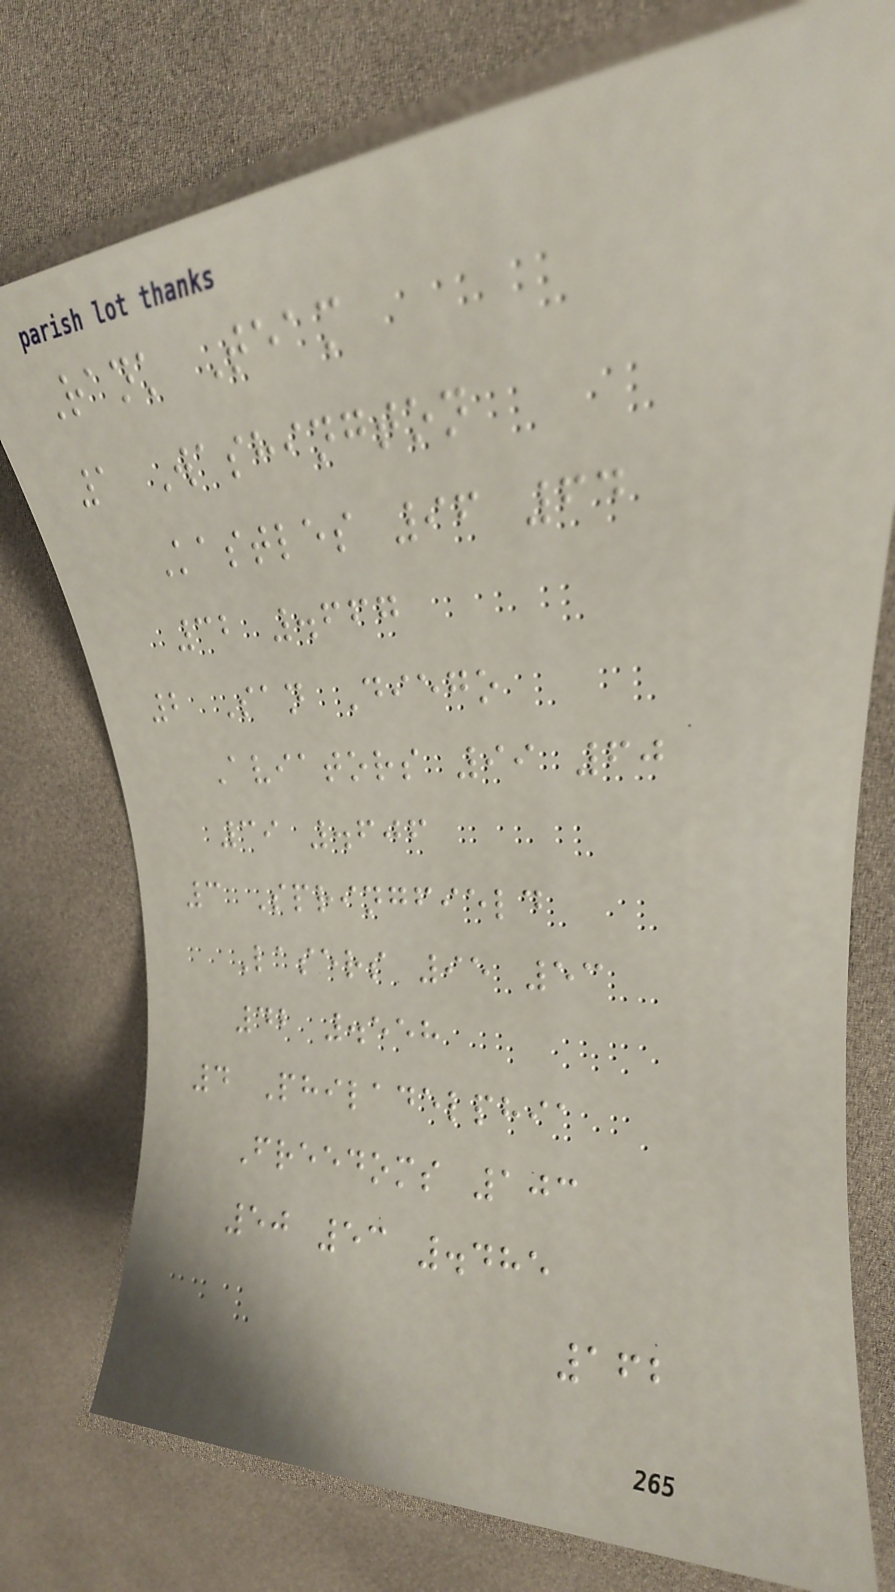Rank Team
1 Washington
Kastles 96 64
32 .667
2 San Diego
Aviators 99 60
39 .606
3 Springfield
Lasers 95 53
42 .558
4 Philadelphia
Freedoms 103
50 53 .485
162
